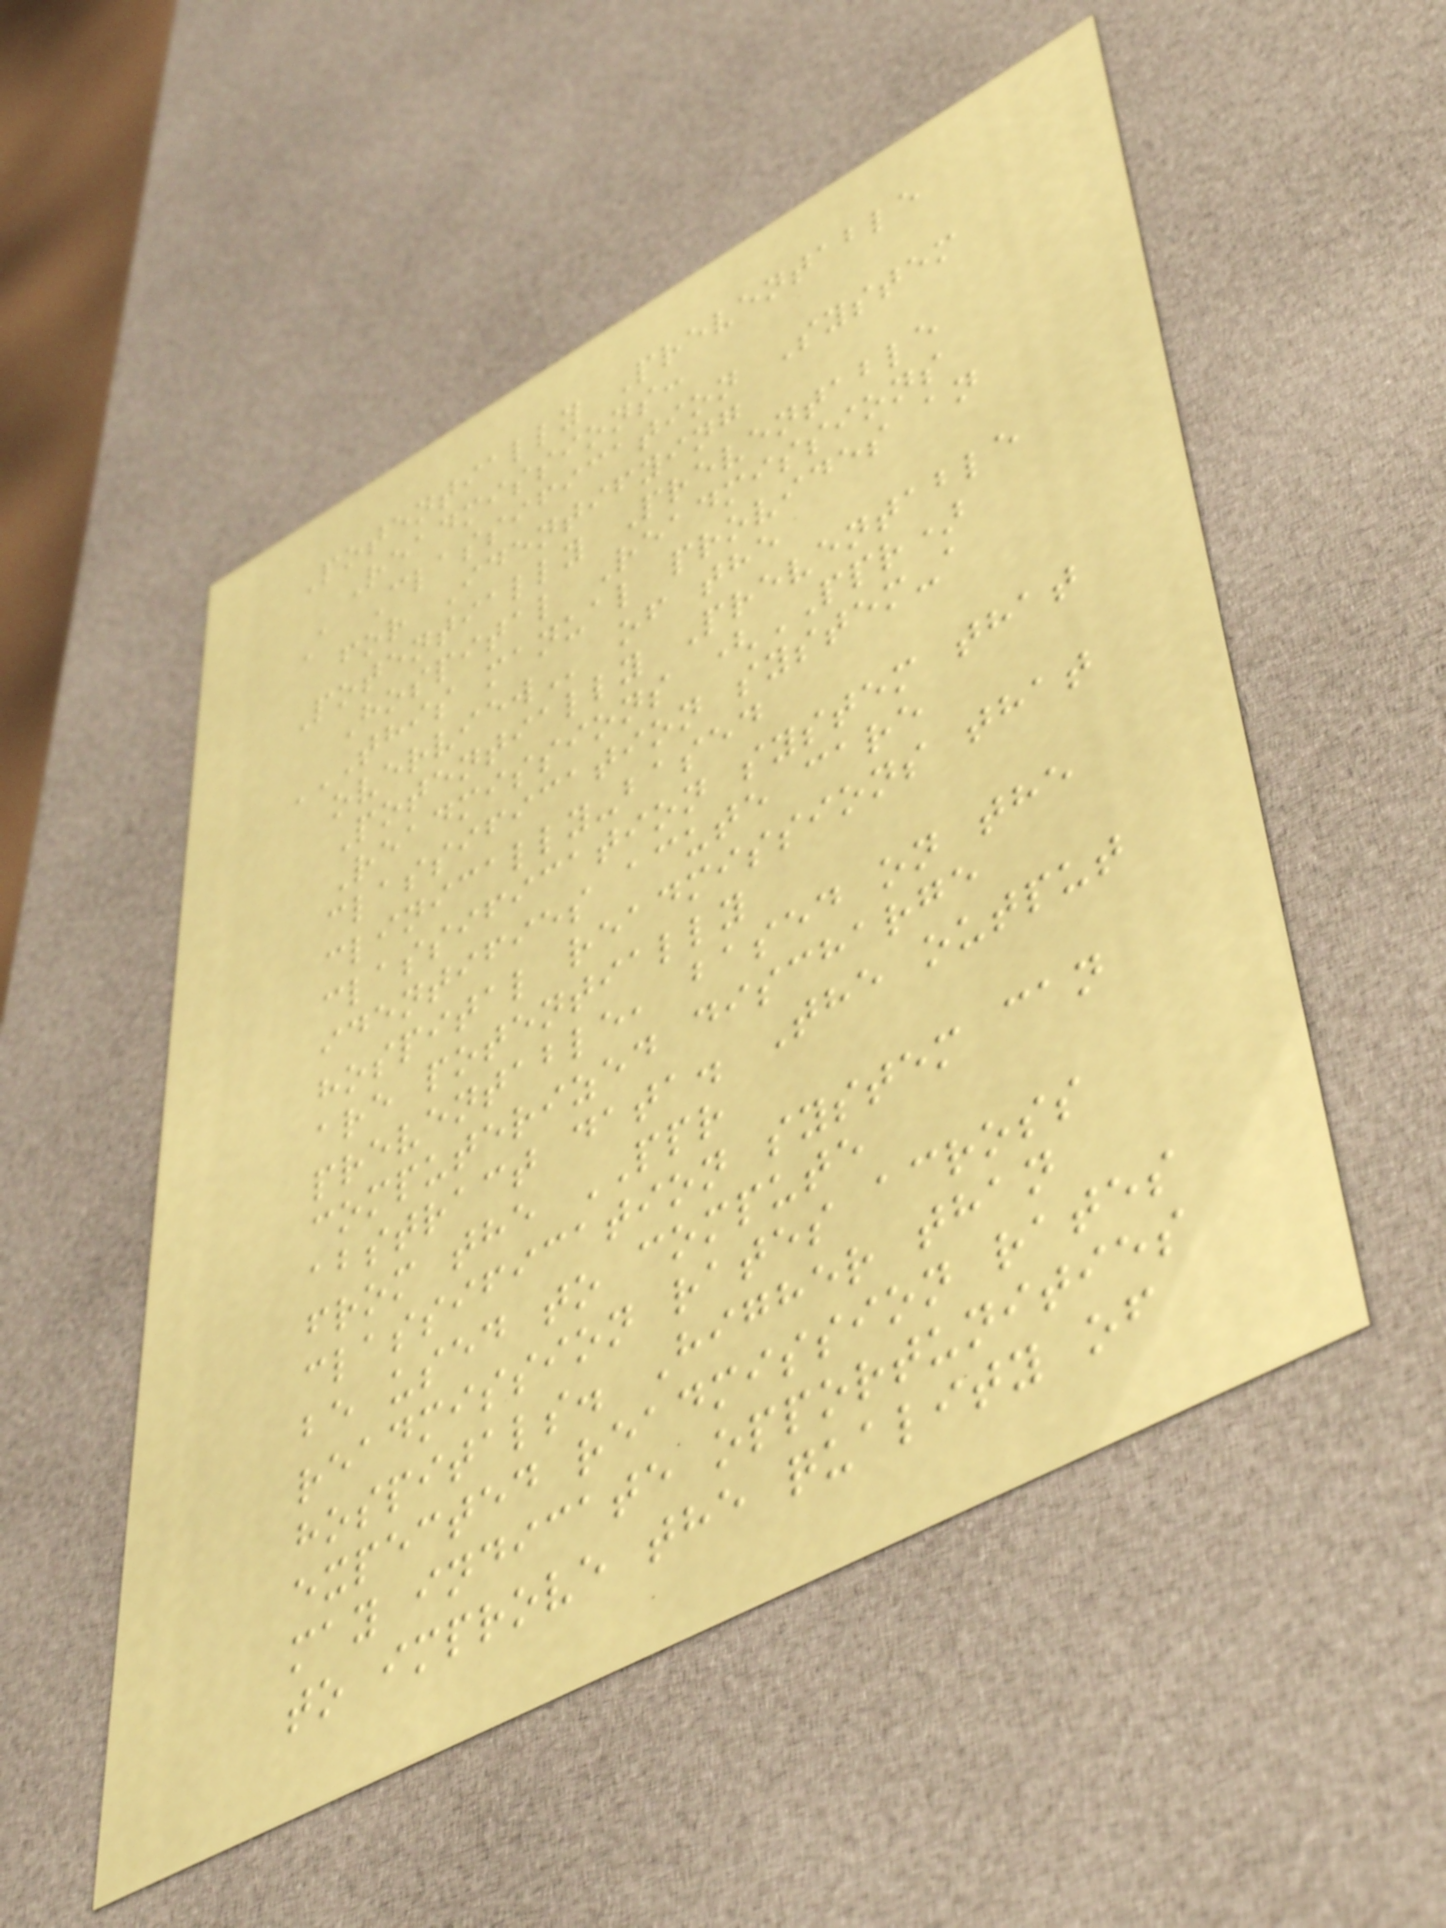Potentially Preventable
Readmissions:
A Classification System
for Identifying
Potentially Preventable
Hospital Readmissions
THIS MANUAL PROVIDES AN
OVERVIEW of the
Potentially Preventable
Readmissions (PPR)
classification system-a
clinically-based
classification system that
identifies acute care
hospital readmissions that
are potentially
preventable, based on the
computerized discharge
abstract data. The output
from the PPR
classification system can
be used to compute
readmission rates across
hospitals. Higher than
expected readmission rates
may indicate opportunities
to improve the quality of
